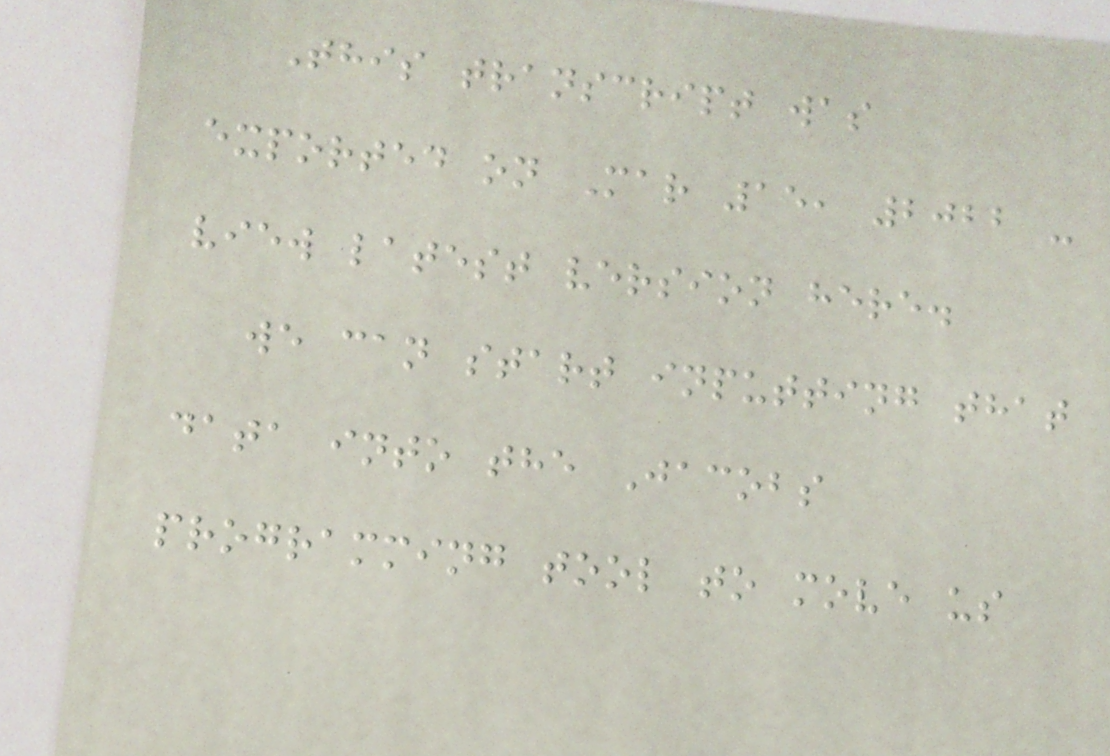This transcript was
exported on Mar 15, 2022 -
view latest version here.
we can start inputting that
data into the Jacobs
programming tool to move us
